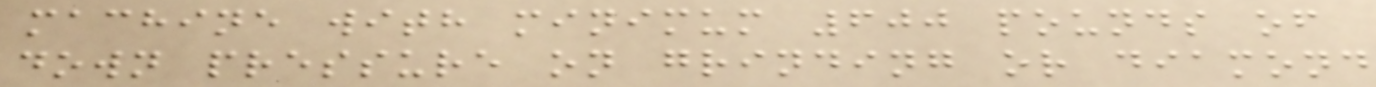machine with minimum 600 pounds of
down pressure on grinding or diamond
